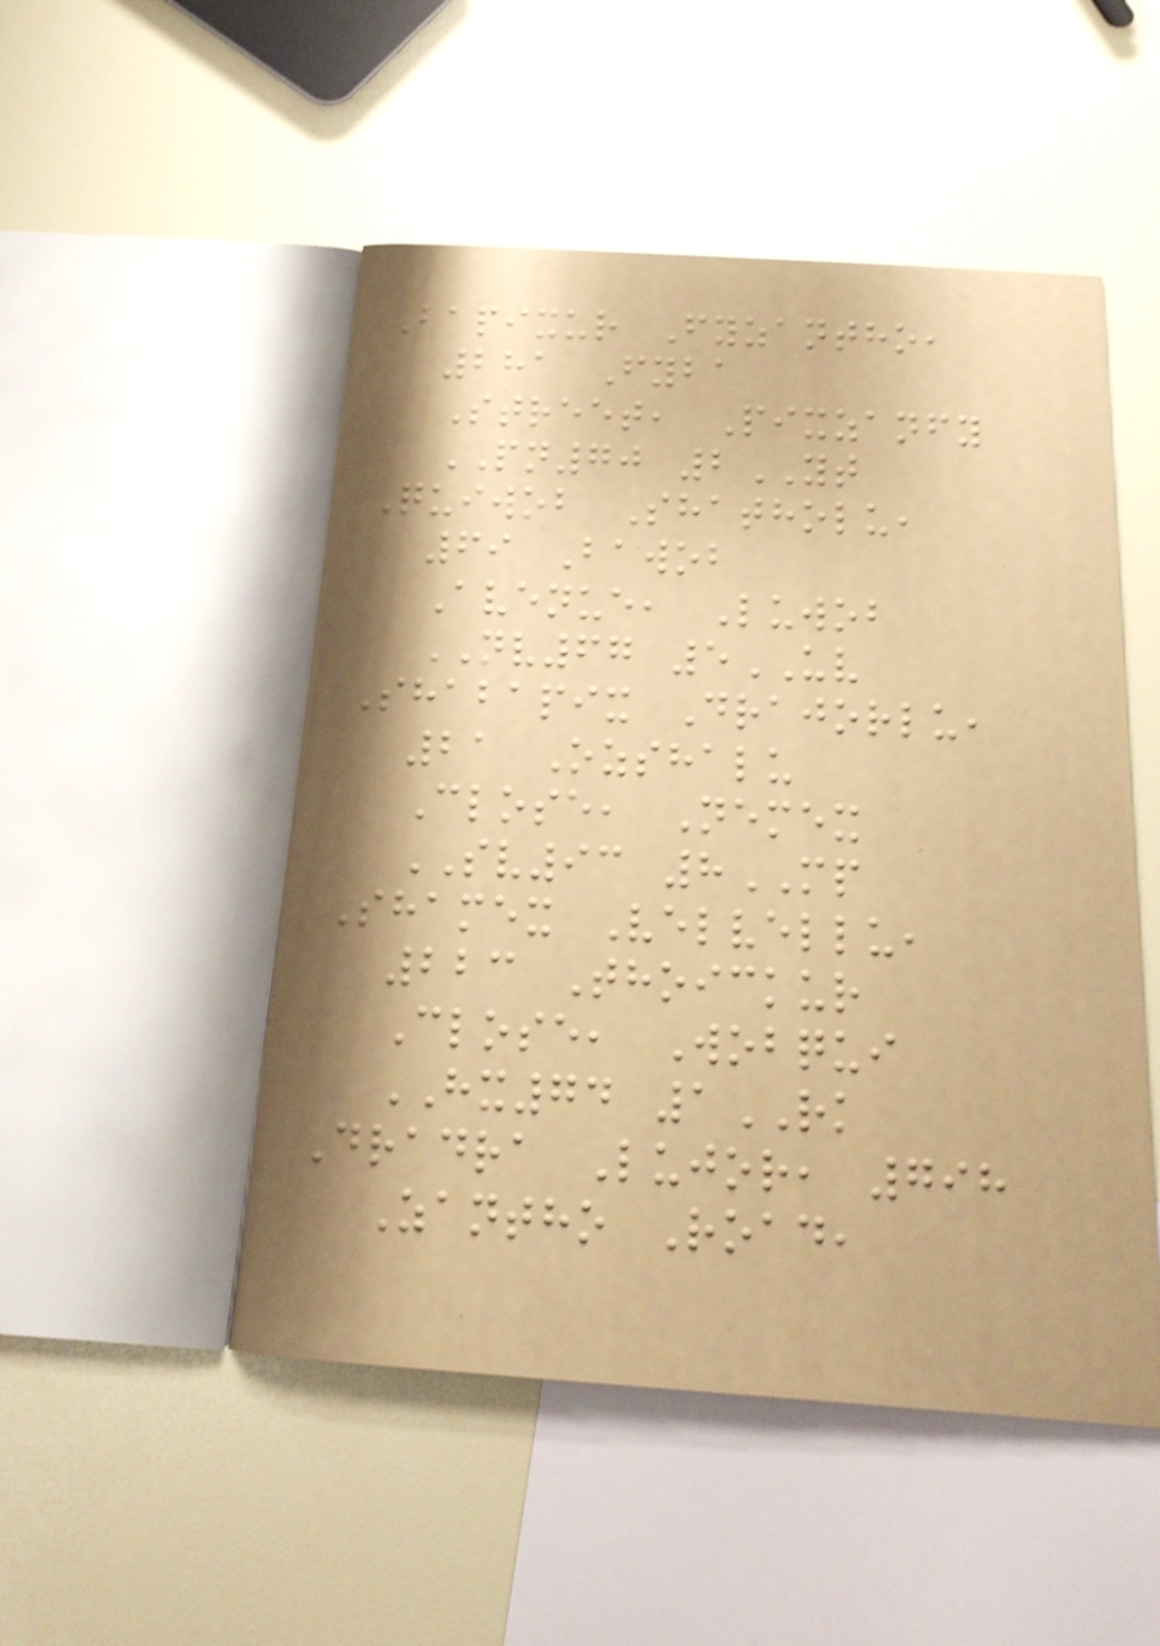Bapixur Fyzantho,
281 Fyba
Street, Pixzanfy
PN70 2YT
Quiwob Shatholu,
69 Bawob
Avenue, Luwob
NV67 5UV
Shabapix Drajorlu,
21 Ozshalu
Close, Nemex
SV93 8MP
Shamex Velvellu,
223 Thoickur
Close, Wobqui
HX74 1RK
Dradra Lujor, 798
Zantho Road,
